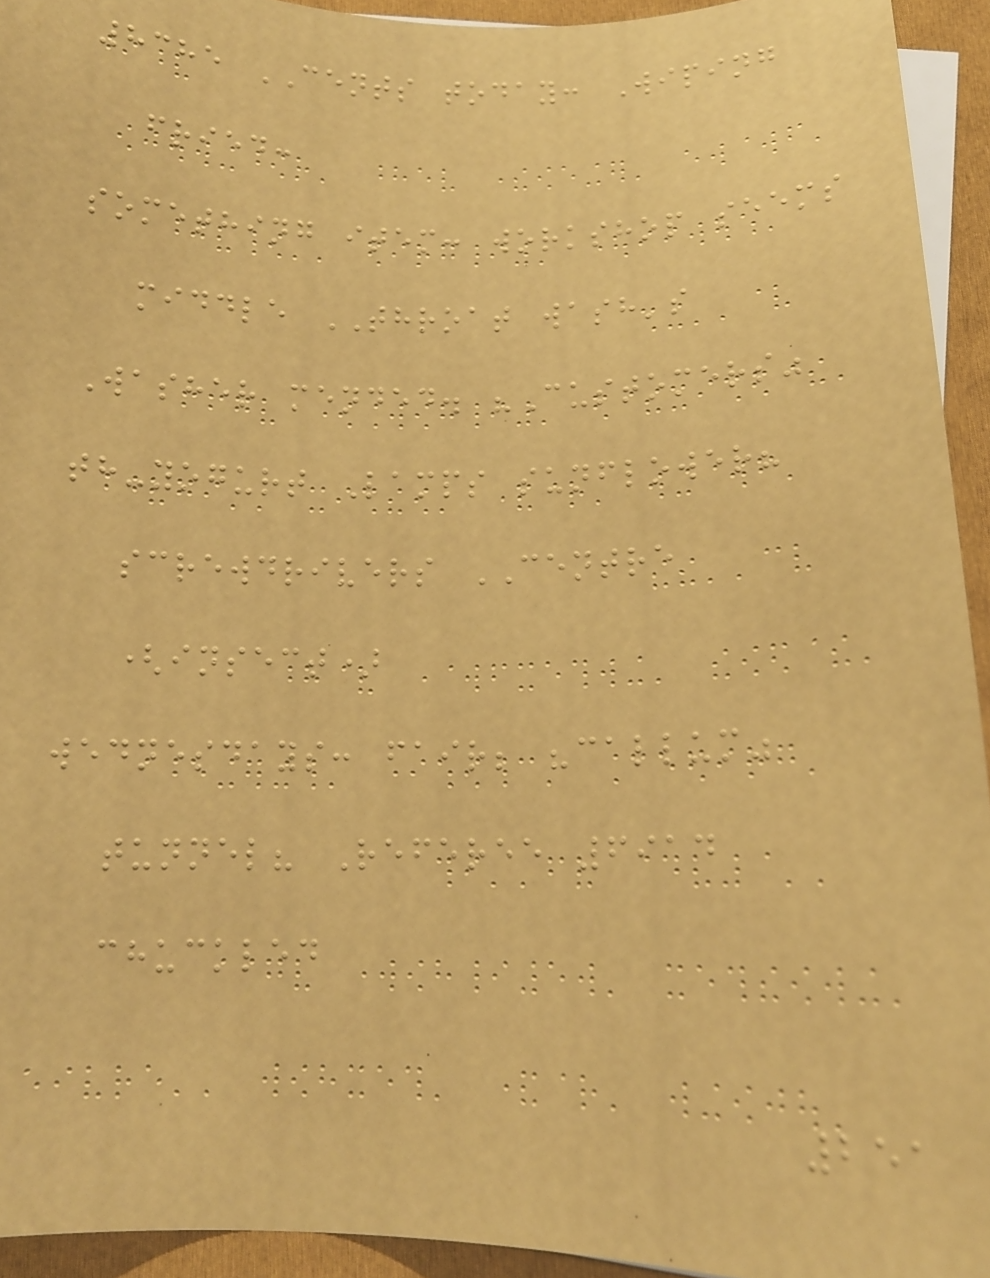8385 CENTS today: Wiping
fried:
something item: workshop seems
middle THROAT wash's
Washer mended. "Customers"
th-yogurt Lamps sunflower?
screwdrivers CENTRE
(insect)
wednesdays: fair; "callum"
tunnel? Referee 6914
chuckled
251
